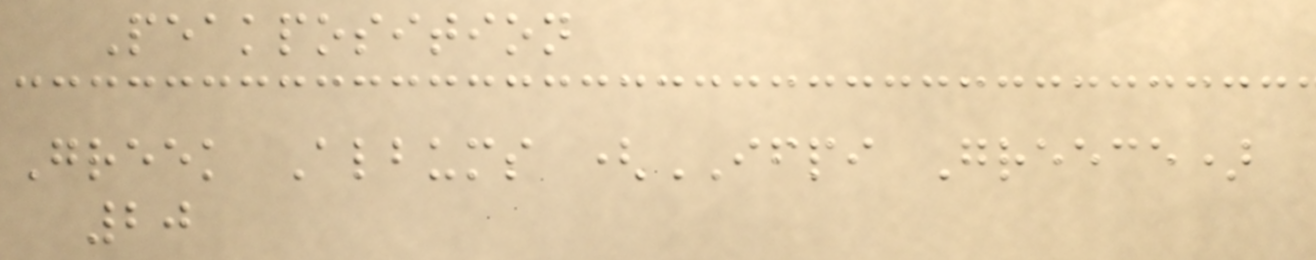Peakposition
Greek Albums (IFPI Greece)
20
